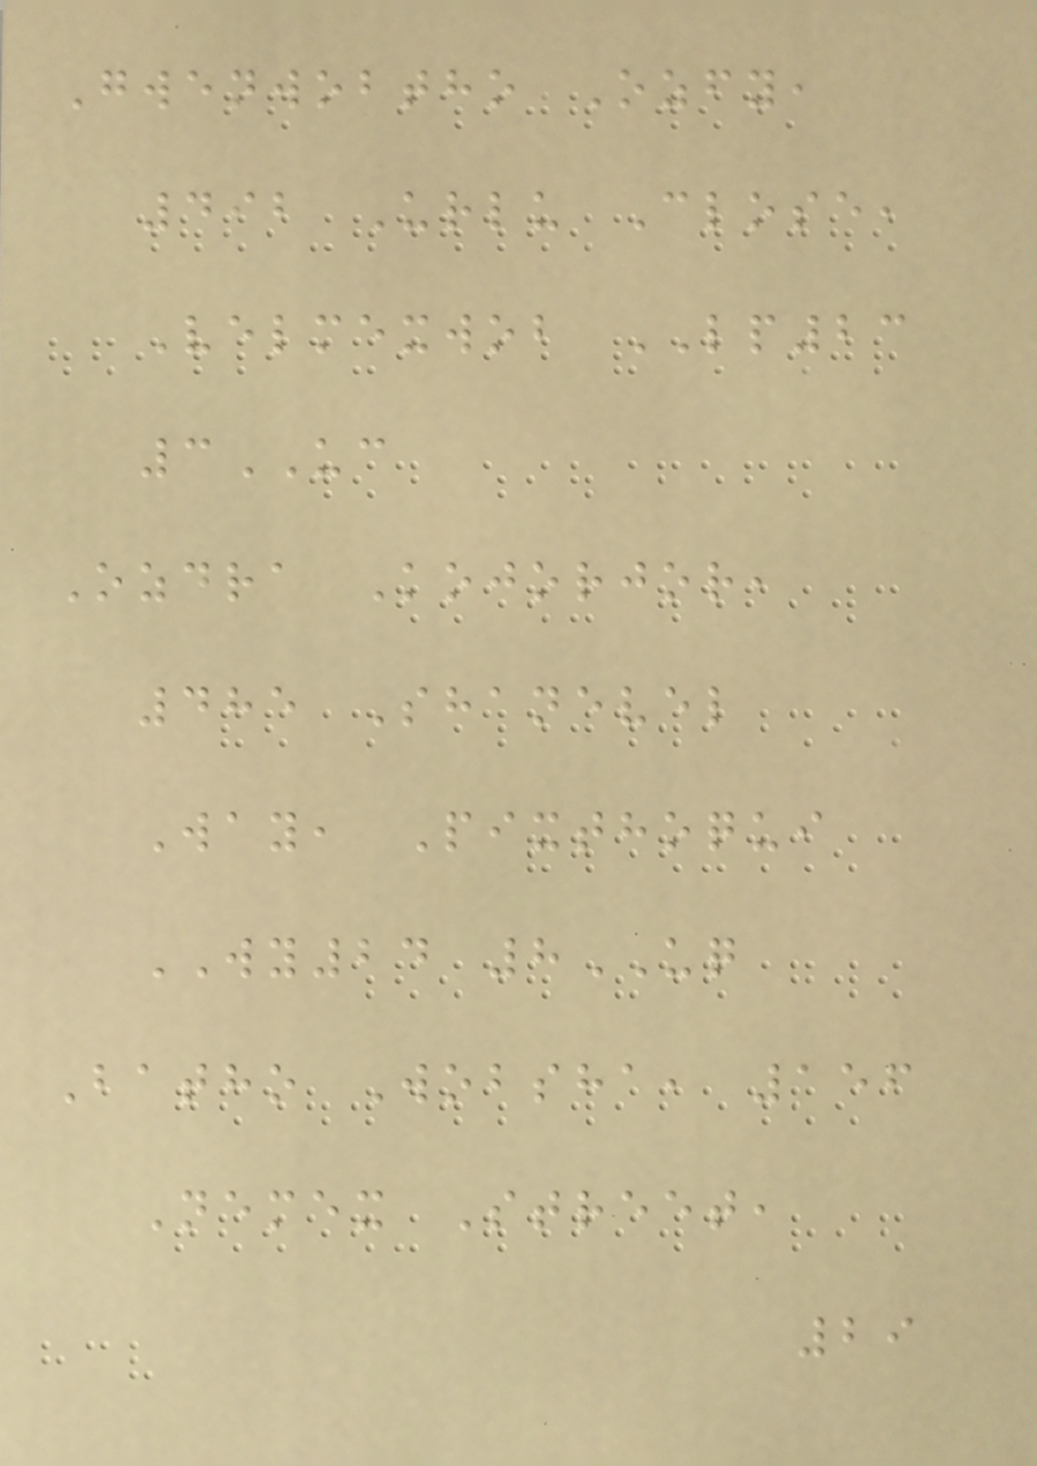Gwenwobtho Ozfy,
492 Urlu Close,
Velmexwob LP23
3UC
Ozdra Kojorjor,
485 Shanevel
Way, Pixthoqui
WY24 8UQ
Batho Wobsha, 156
Nemex Street,
29
